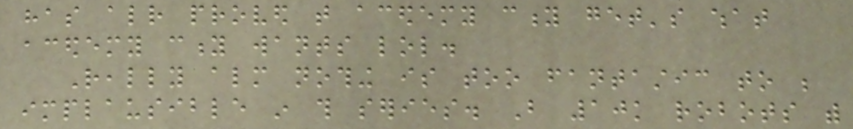has already proved that acedemy city get's what
acedemy city wants lol.
Really almost nothing is too fantastic to be
implausible in this series. But 10k robots with
